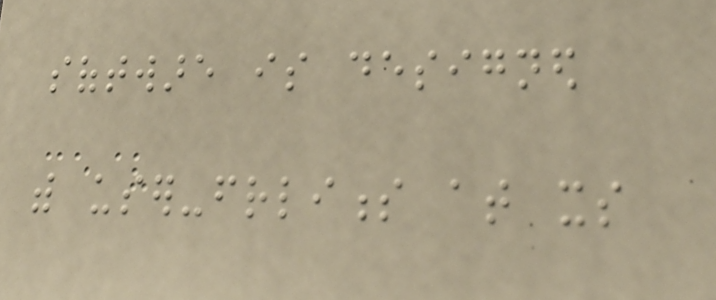software is designed
with user-friendliness at its
